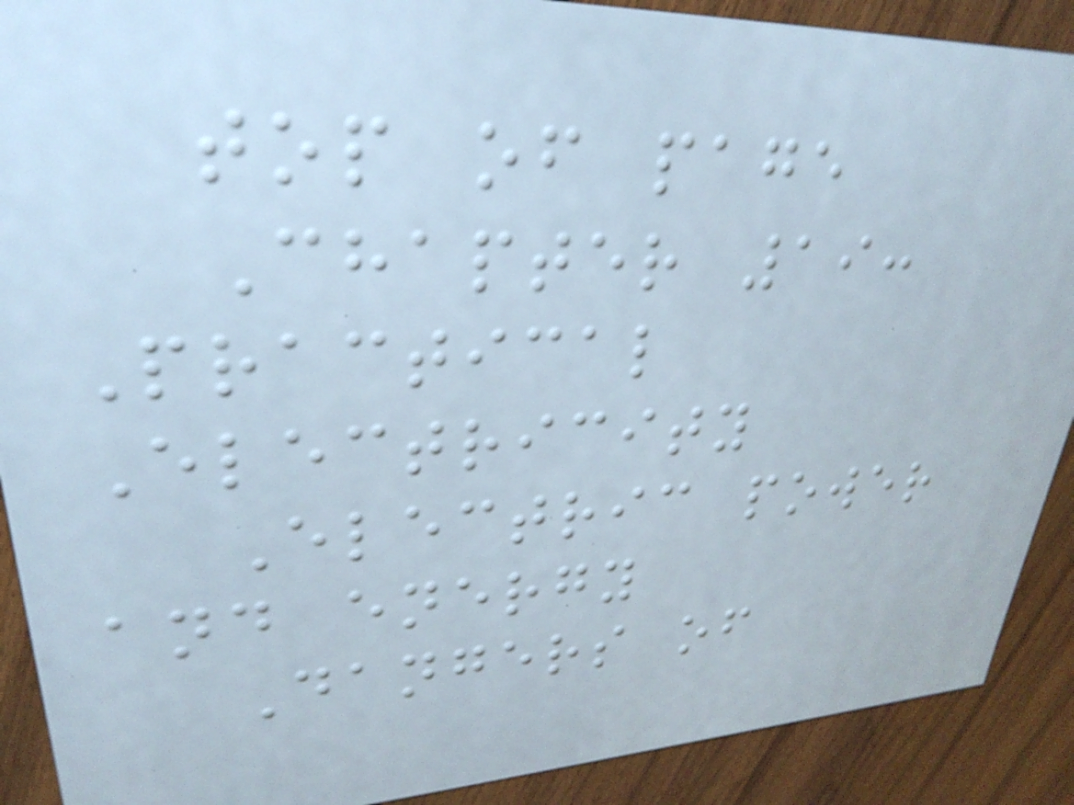top of page
Chapter 19:
Practical
Electricity
Electric power
and energy
Dangers of
